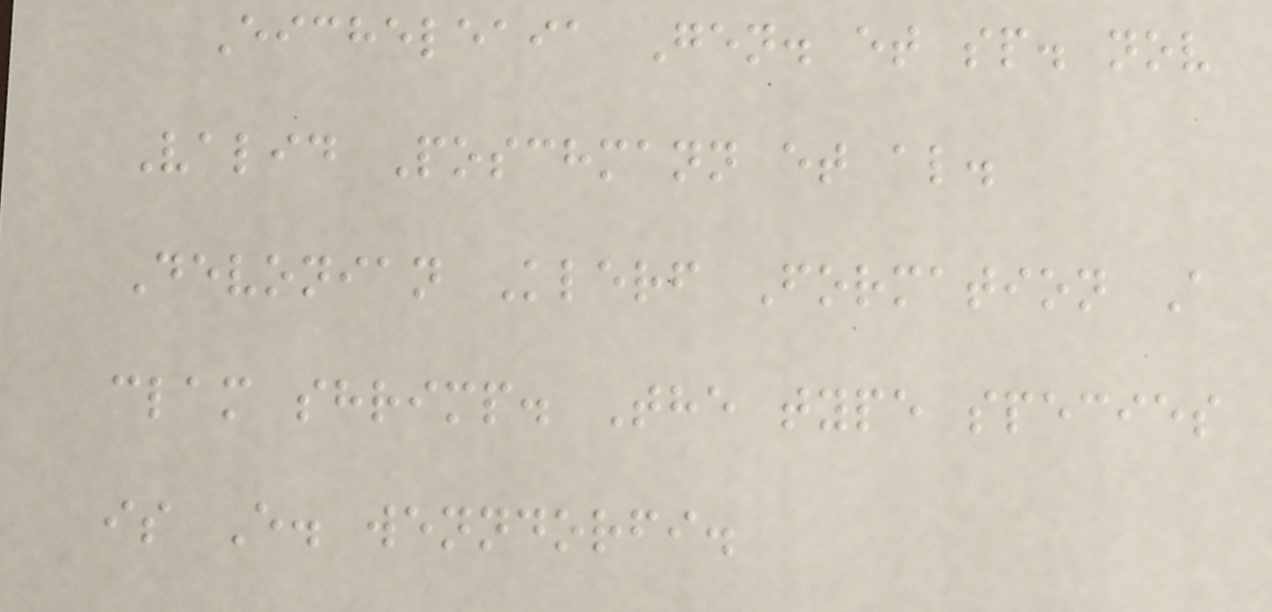Eicheleaia Gen. et sp. nov
Valid Poschmann et al.
Devonian Klerf Formation A
clam shrimp. The type species
is E. wenndorfi.
